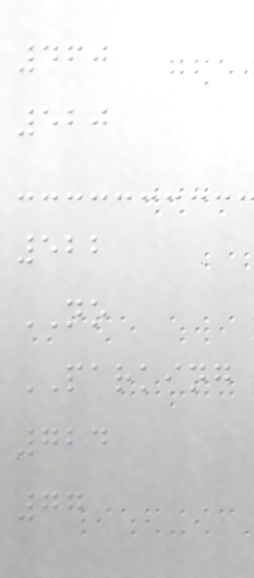460
520
522
NO
PARKING
724
77
